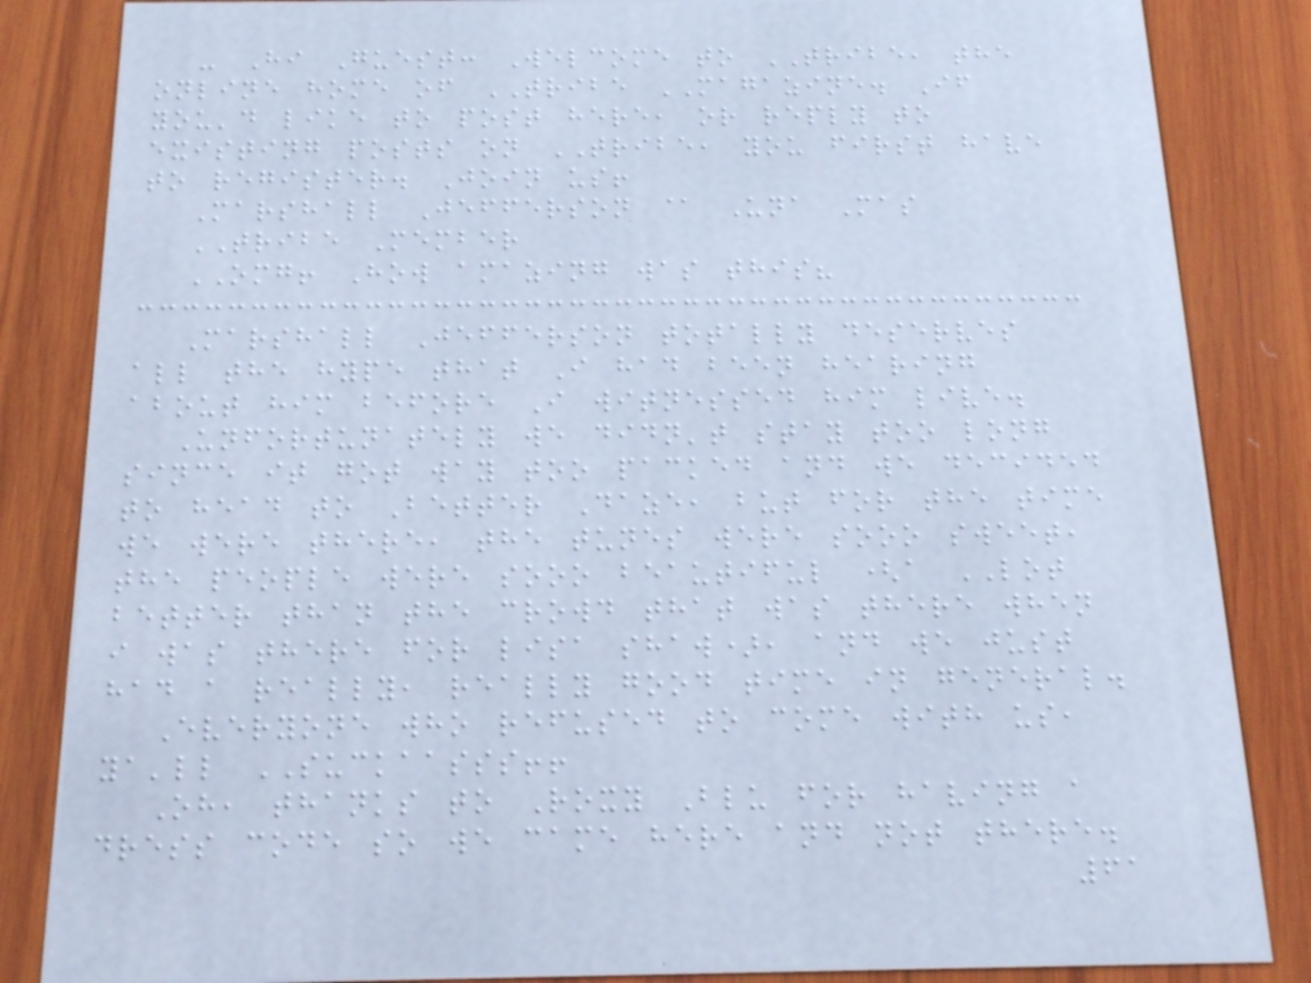- Hi Guest: Welcome to TRIBE, the
online home of TRIBE MAGAZINE. If
you'd like to post here, or reply to
existing posts on TRIBE, you first have
to register. Join us!
Marshall Jefferson @ Una Mas
TRIBE Member
OMG! How amazing was this?
Marshall Jefferson totally deserves
all the hype that I had been hearing
about him before I witnessed him live.
Unfortunately we didn't stay too long
since it got way too packed and we decided
to head to Better Daze, but for the time
we were there, the tunes were sooo sweet,
the people were sooo beautiful (a LOT
better than the crowd that was there when
i was there for lisa shaw), and we just
had a really, really good time in general.
Everyone who refused to come with us,
ya'll SUCKAASSS!!
Oh, thanks to Roxy Blu for having a
dress code so we came here and not there.
61
